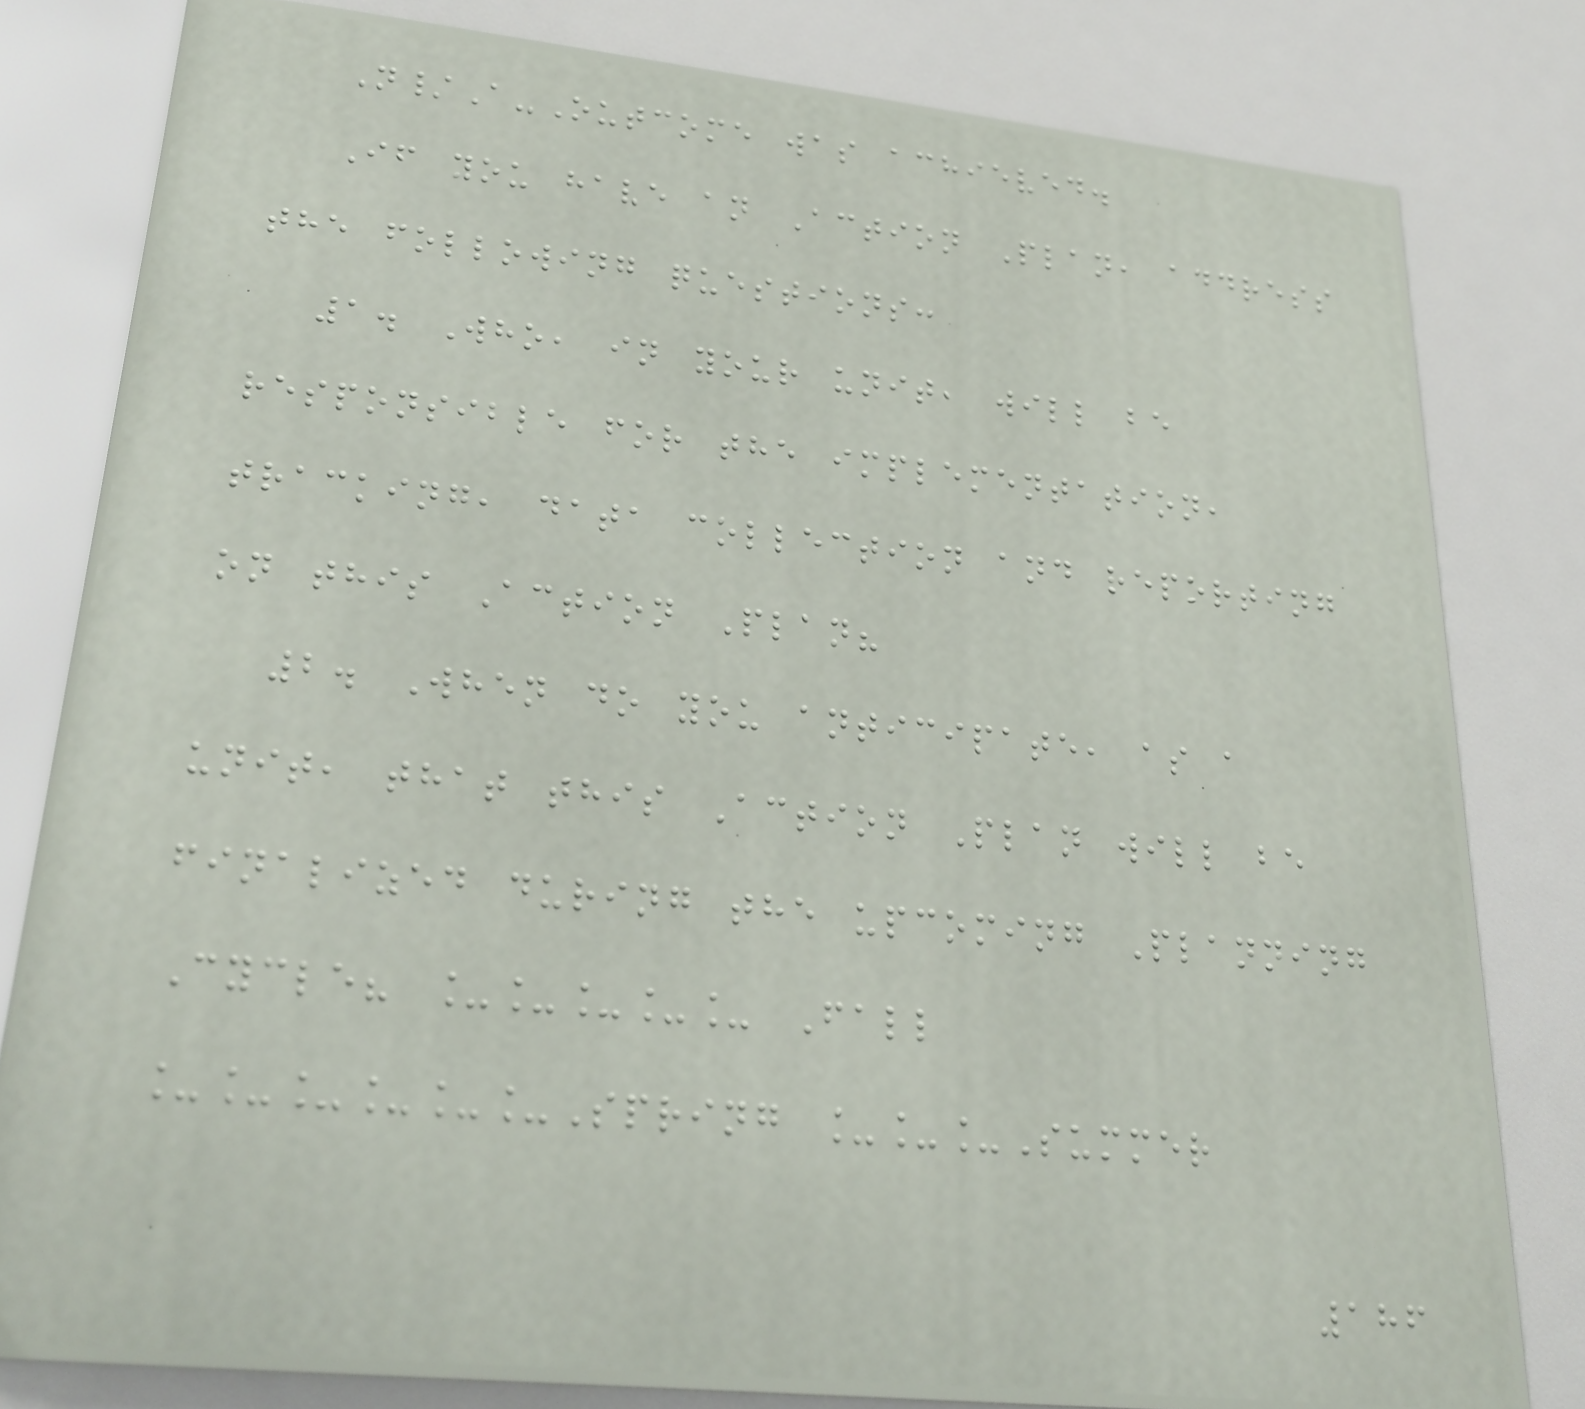N/A-Outcome was achieved.
If you have an Action Plan, address
the following questions:
1. Who, in your unit, will be
responsible for the implementation,
tracking, data collection and reporting
on this Action Plan?
2. When do you anticipate, as a
unit, that this Action Plan will be
finalized during the upcoming Planning
Cycle? _____ Fall
______Spring ___Summer
186
